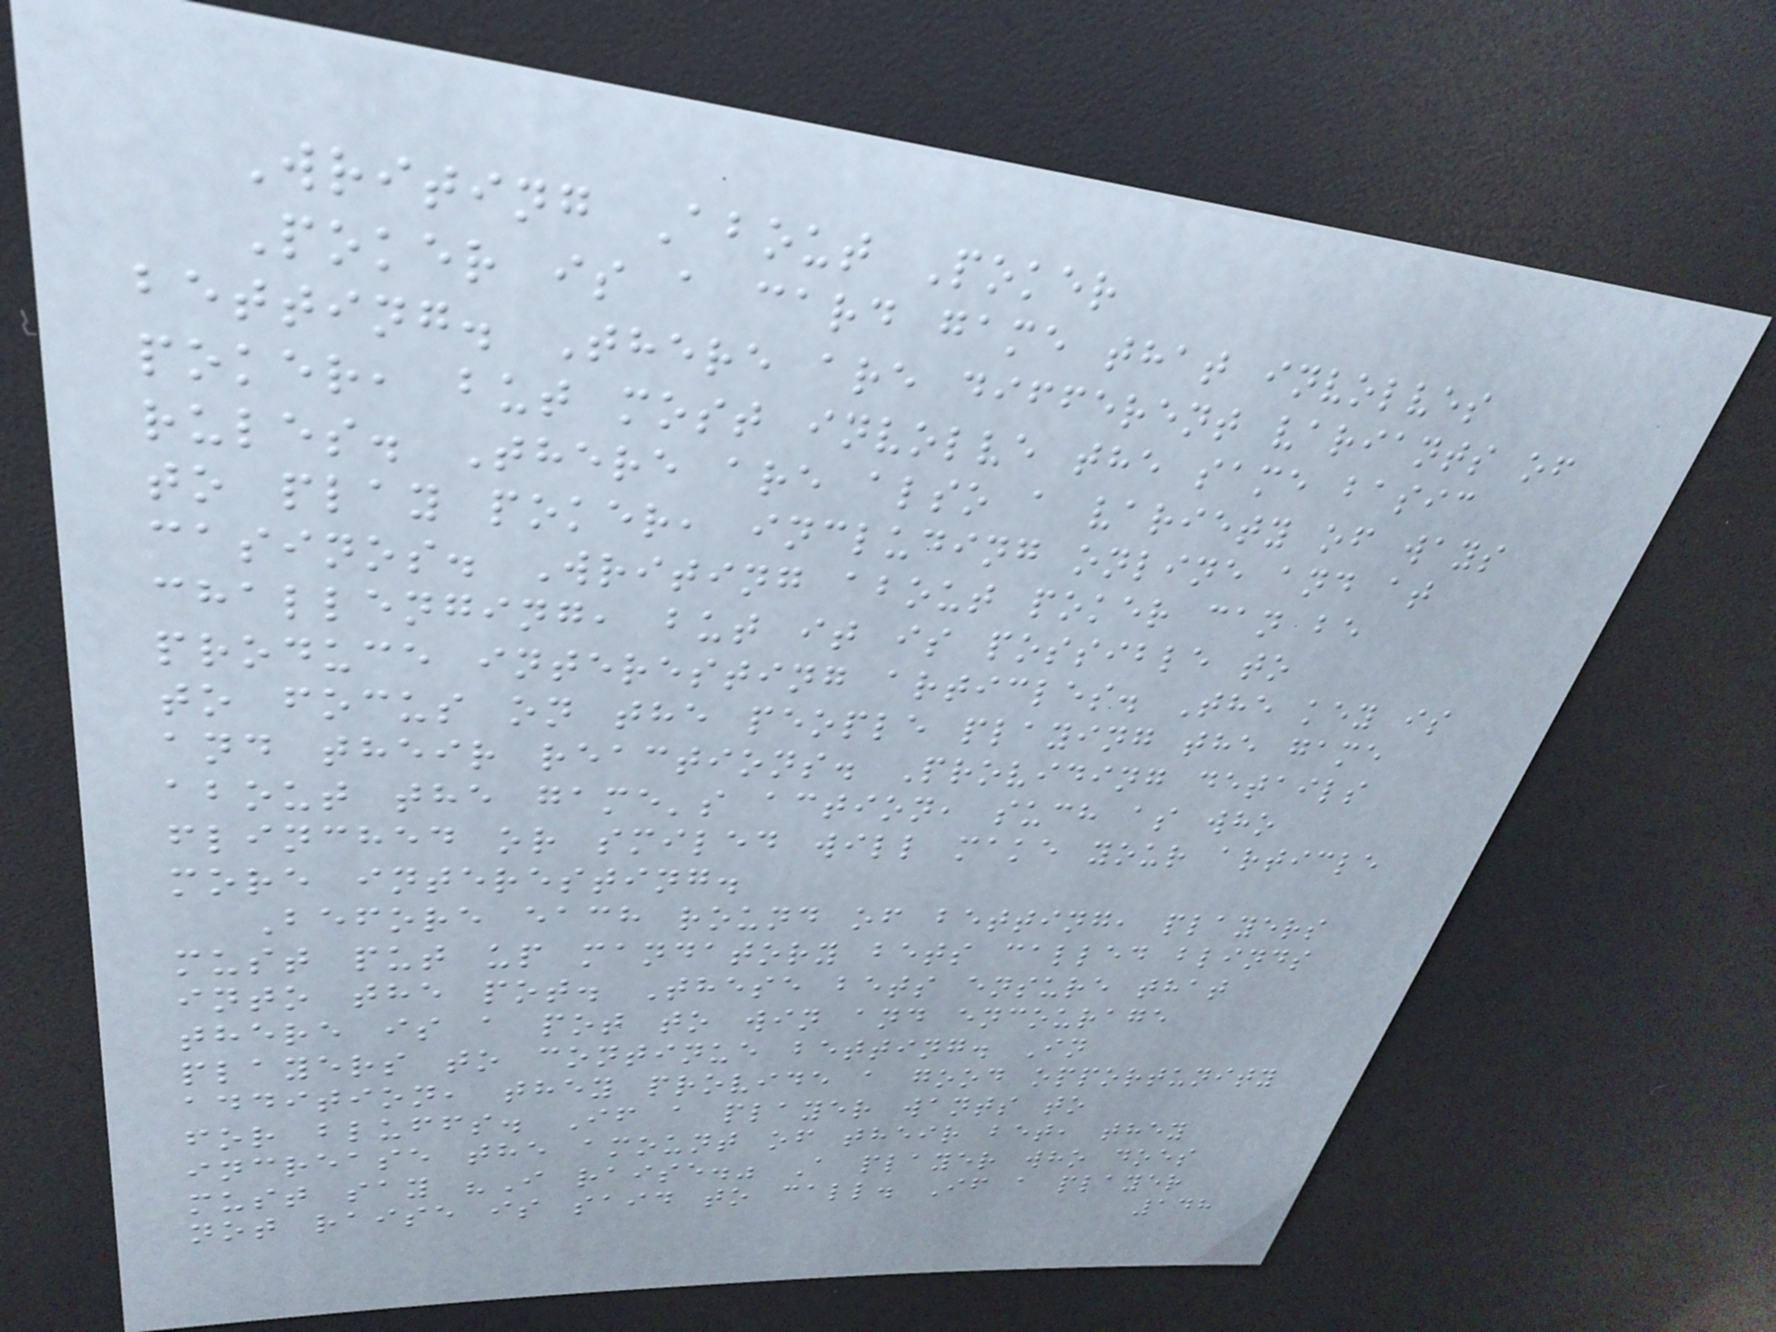Writing About Poker
Poker is a card game that involves
betting. There are different variants of
poker, but most involve the same basic
rules. There are also a variety of ways
to play poker, including online and at
casinos. Writing about poker can be
challenging, but it is possible to
produce interesting articles. The key is
to focus on the people playing the game
and their reactions. Providing details
about the game's action, such as who
flinched or smiled will make your article
more interesting.
Before each round of betting, players
must put up mandatory bets called blinds
into the pot. These bets ensure that
there is a pot to win and encourage
players to continue betting. In
addition, they provide a good opportunity
for bluffs. If a player wants to
increase the amount of their bet, they
must say "I raise." A player who does
not raise is said to call. If a player
148
